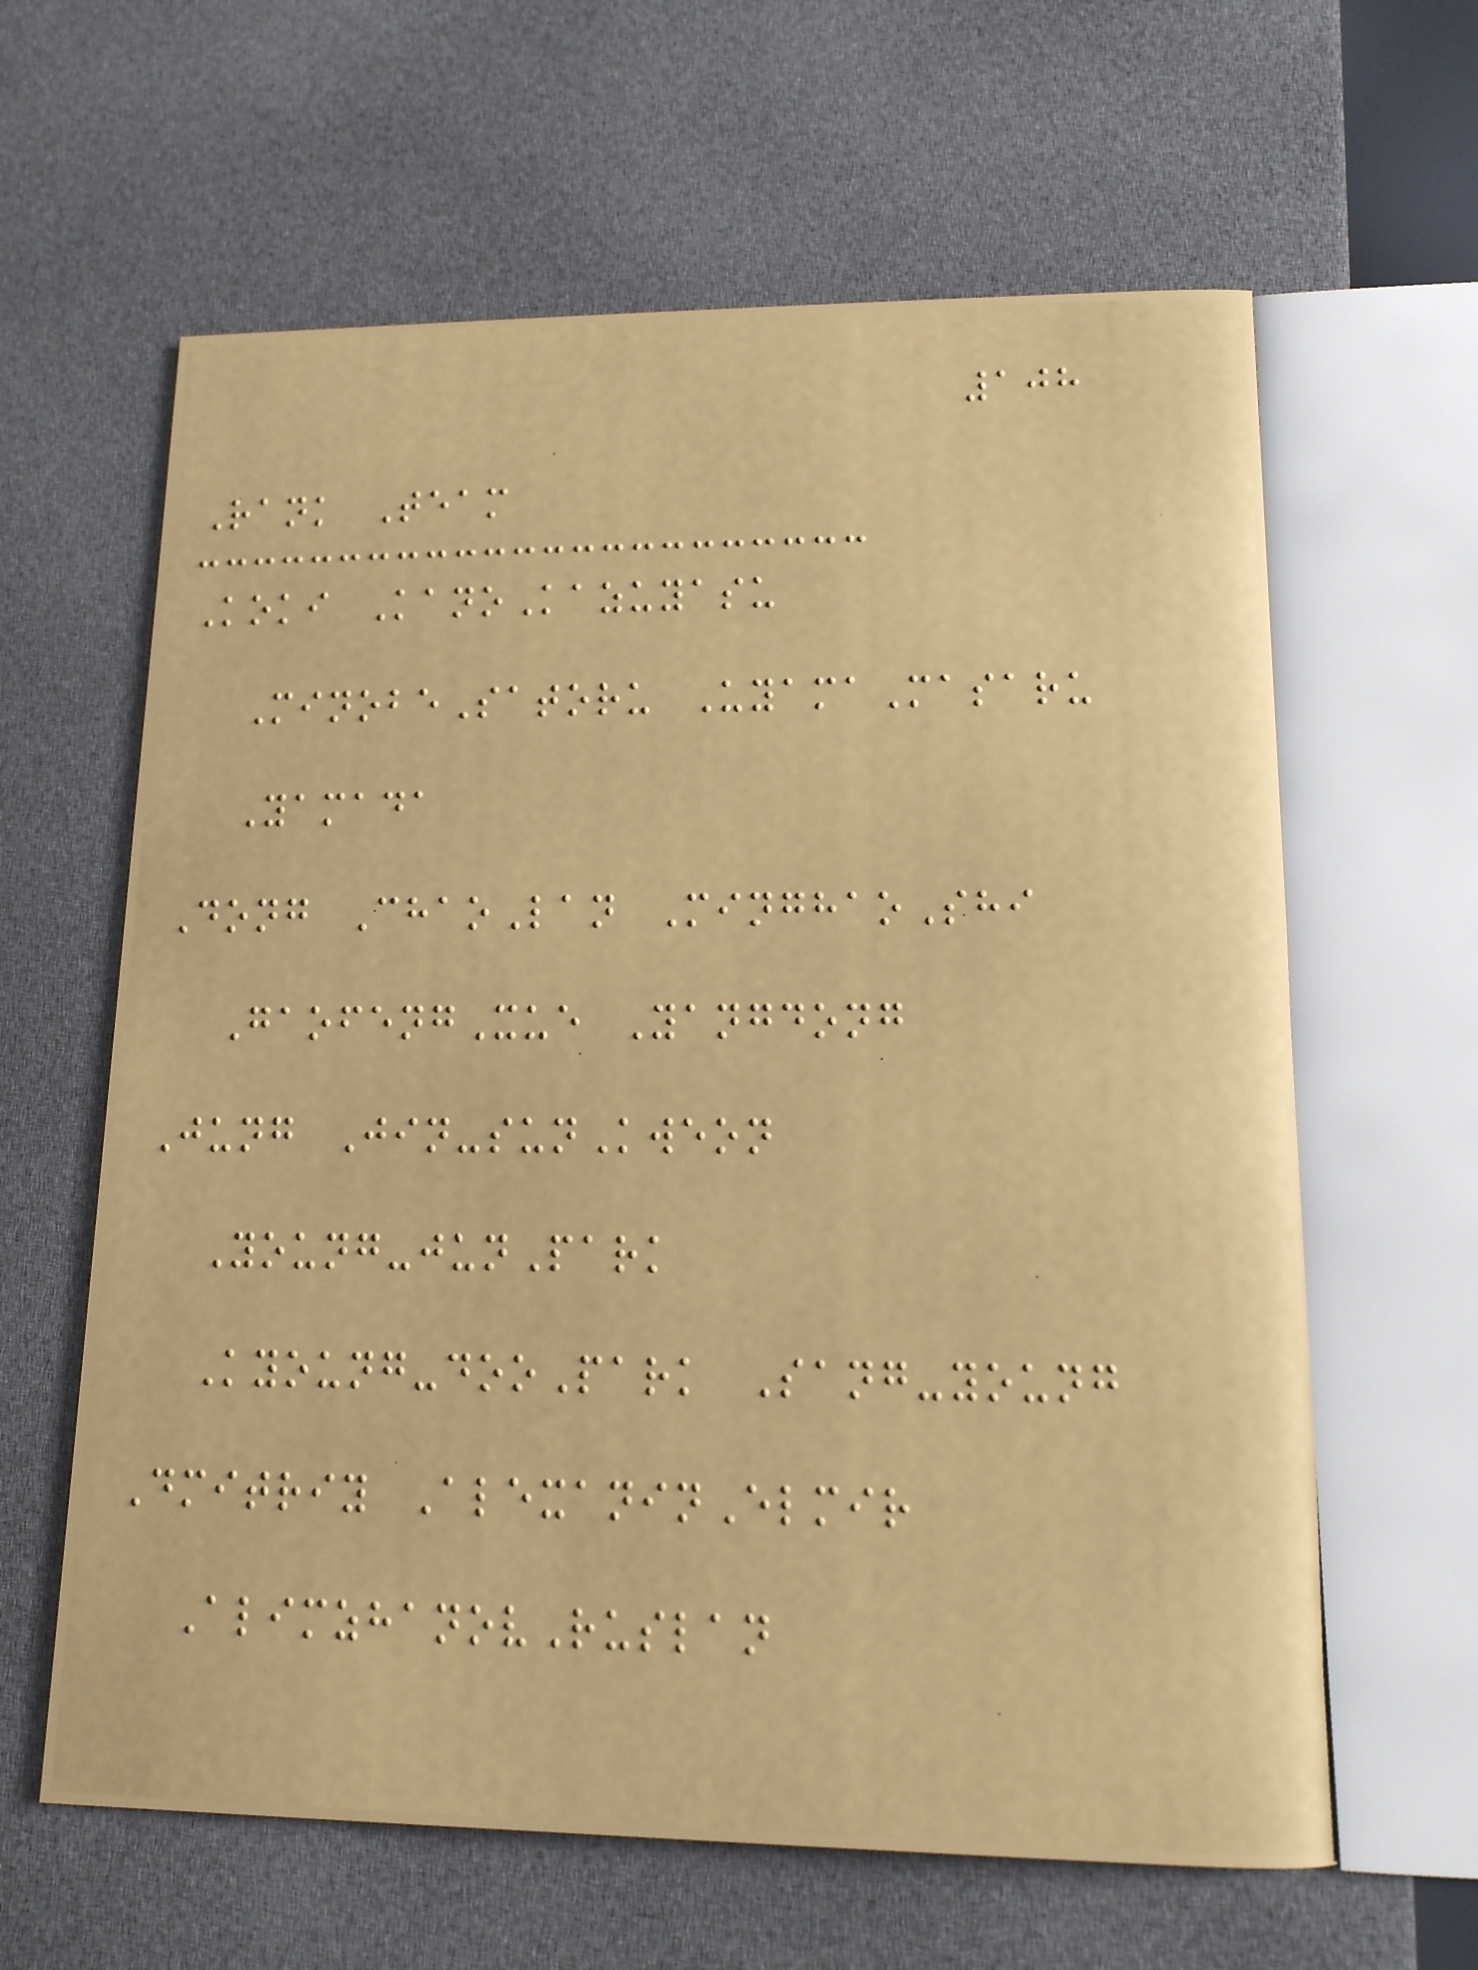108
Rank Team
Koki KanoKazuyasu
MinobeSatoru UyamaMasaru
Yamada
Dong ChaoLan MinghaoShi
GaofengXue Yangdong
Jung Jin-sunKweon
Young-junPark
Kyoung-dooPark Sang-young
Dmitriy AlexaninElmir
AlimzhanovRuslan
